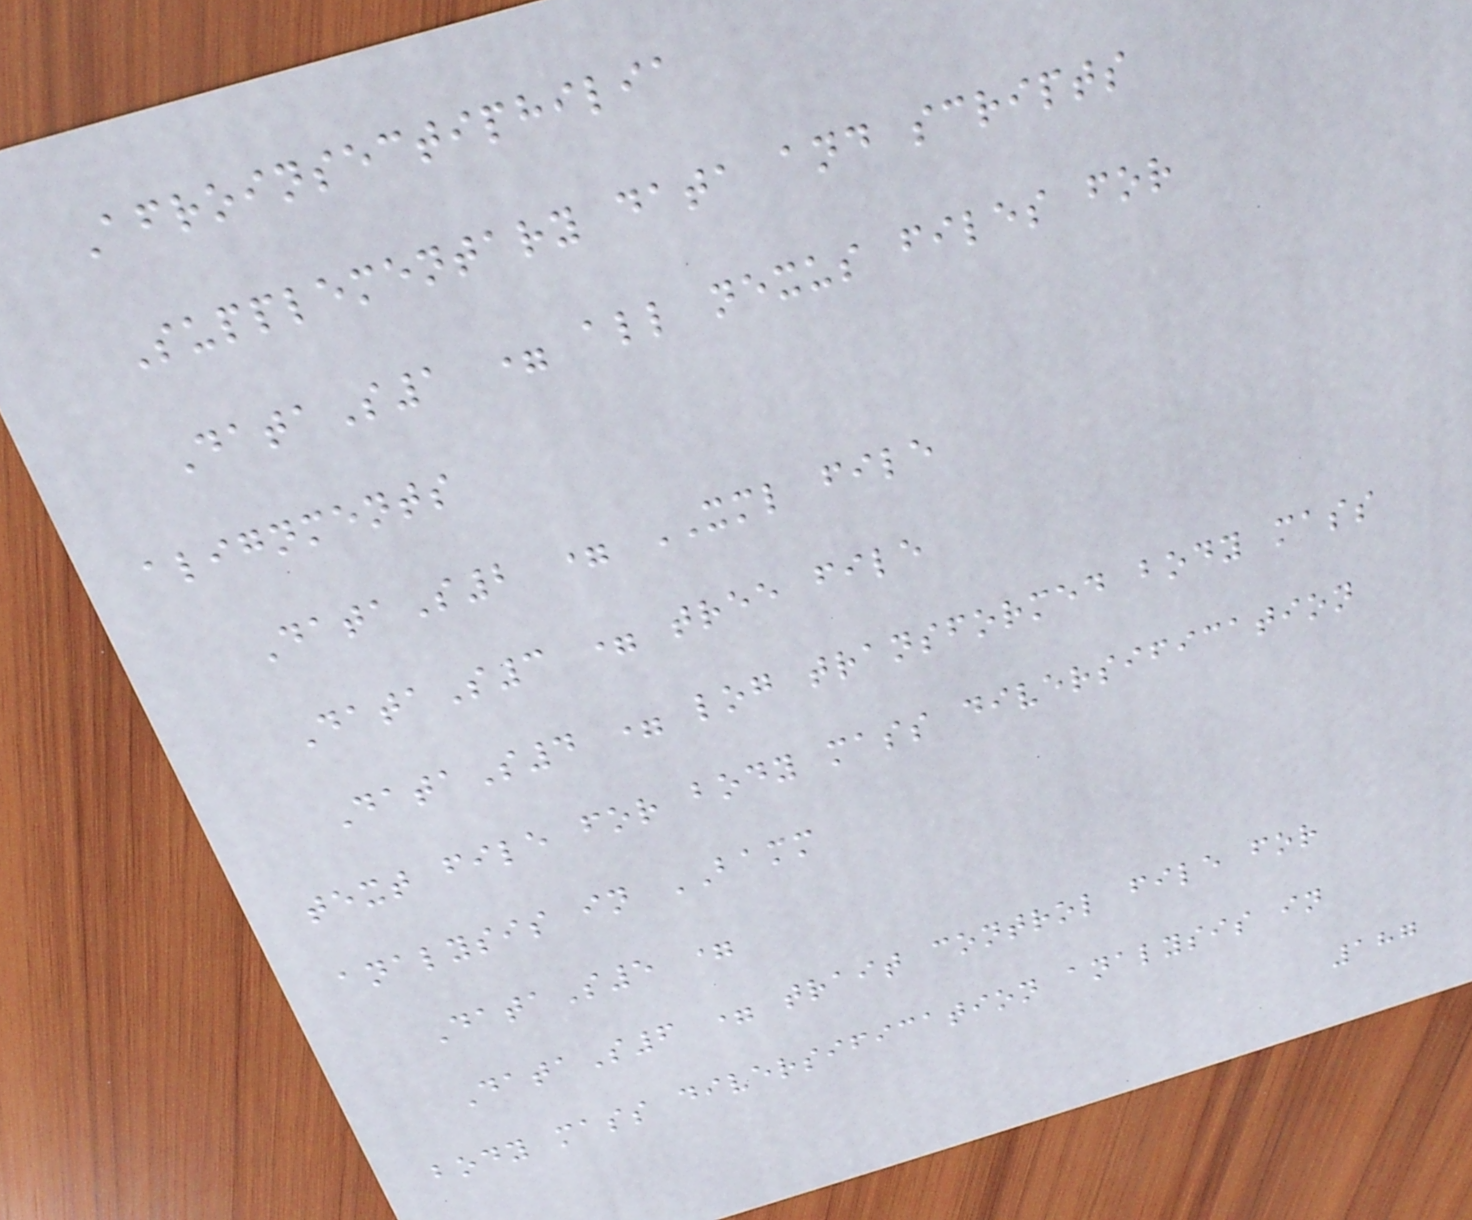Afroinsectiphilia
Supplementary data and scripts
DataS1 = all nexus files for
alignments
DataS2 = XML file
DataS3 = tree file
DataS4 = log transformed body mass
text file for body mass diversification
analysis in BAMM
DataS5 =
DataS6 = trait control file for
body mass diversification analysis in
187
